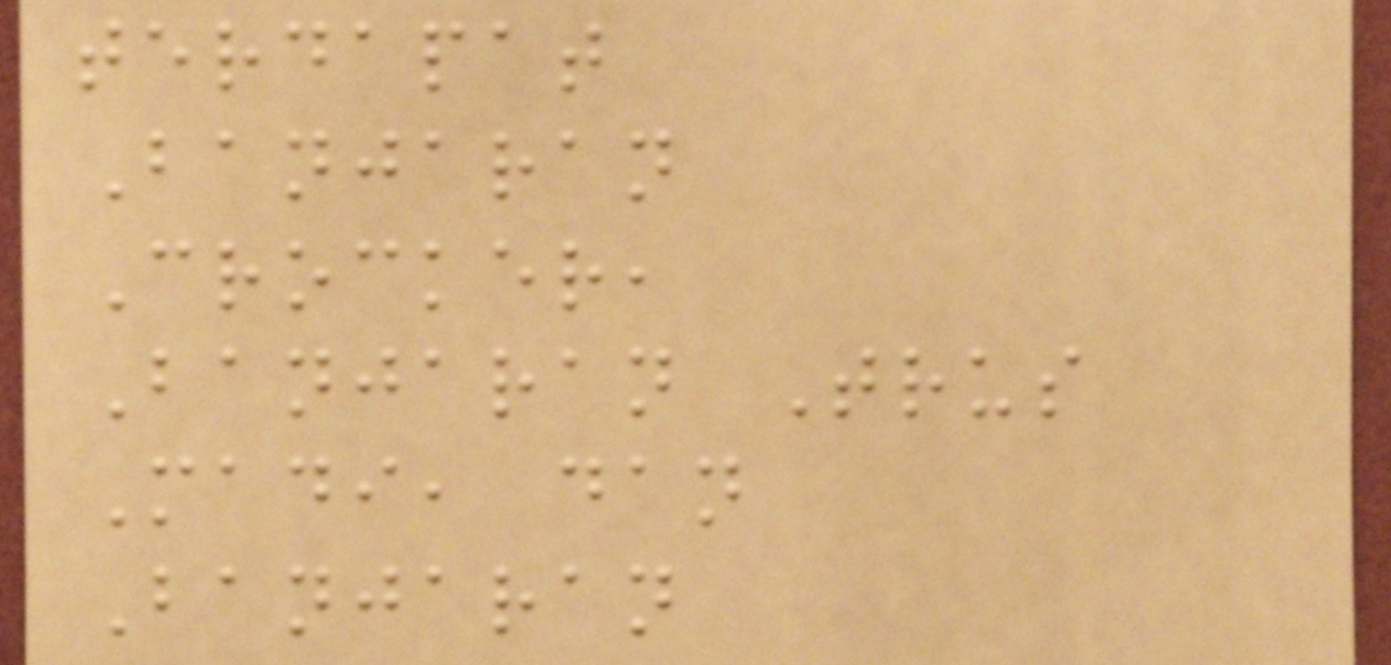terdapat
Banjaran
Crocker,
Banjaran Trus
Madi, dan
Banjaran
